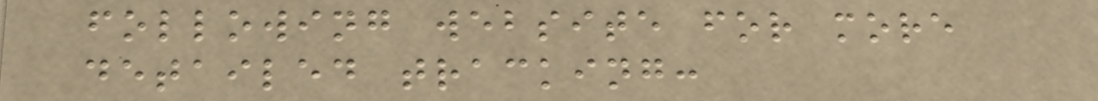following website for more
detailed tracking:
